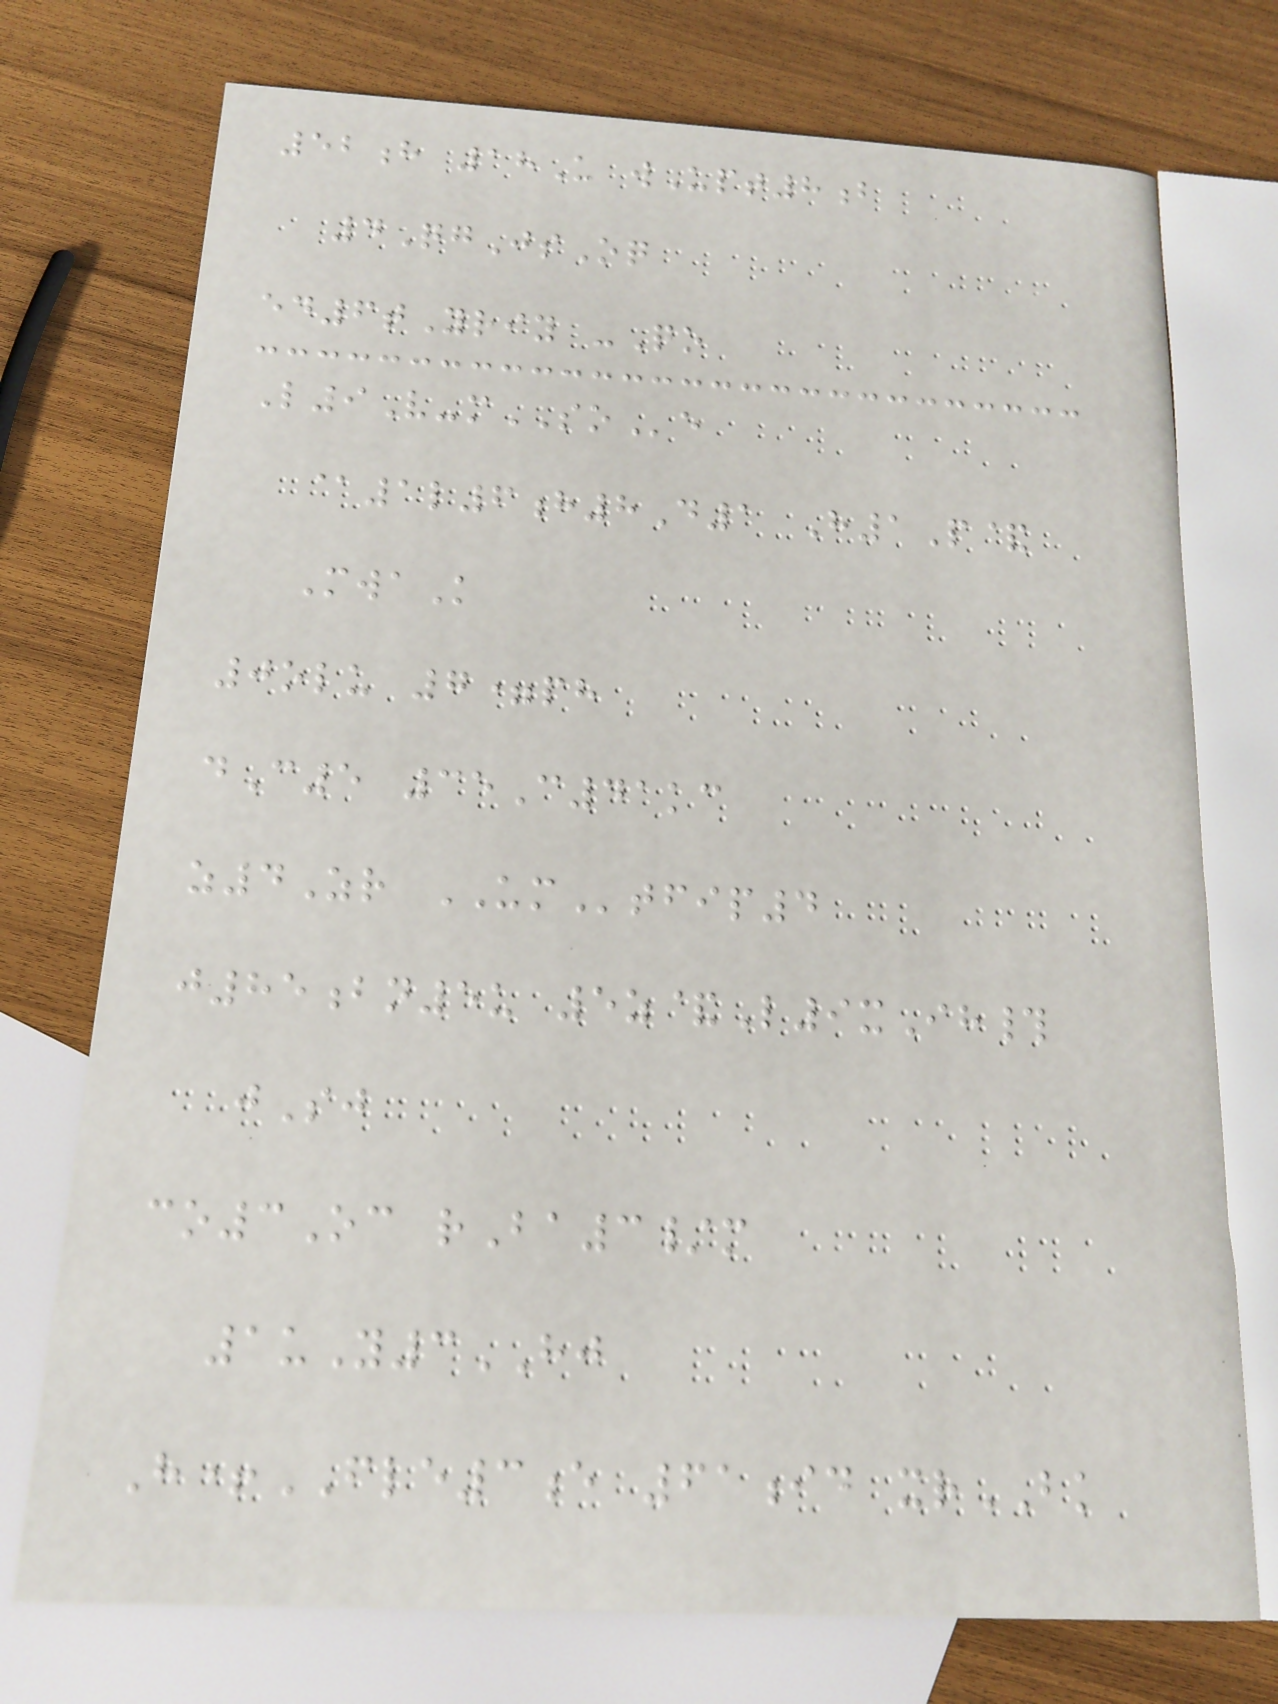52h 18U wUpt8b
4QgJsOq
ed6tYriy -Qo
L9V-mSOe
@1l6h8D1 H1P&
MwaK
0olu 7=ph
dC5 35C41kc
z4Zr UMtfip4
j85bn5u 5z&L9xIh#
jSj
co3Oc rBa3/m
1uY3HJ
H+FLE3e 61id xrBK
